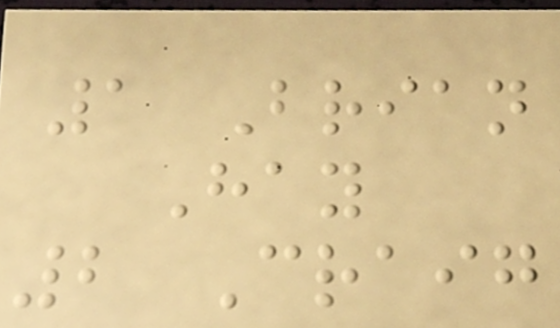1 Brian
Hay
2 Craig
